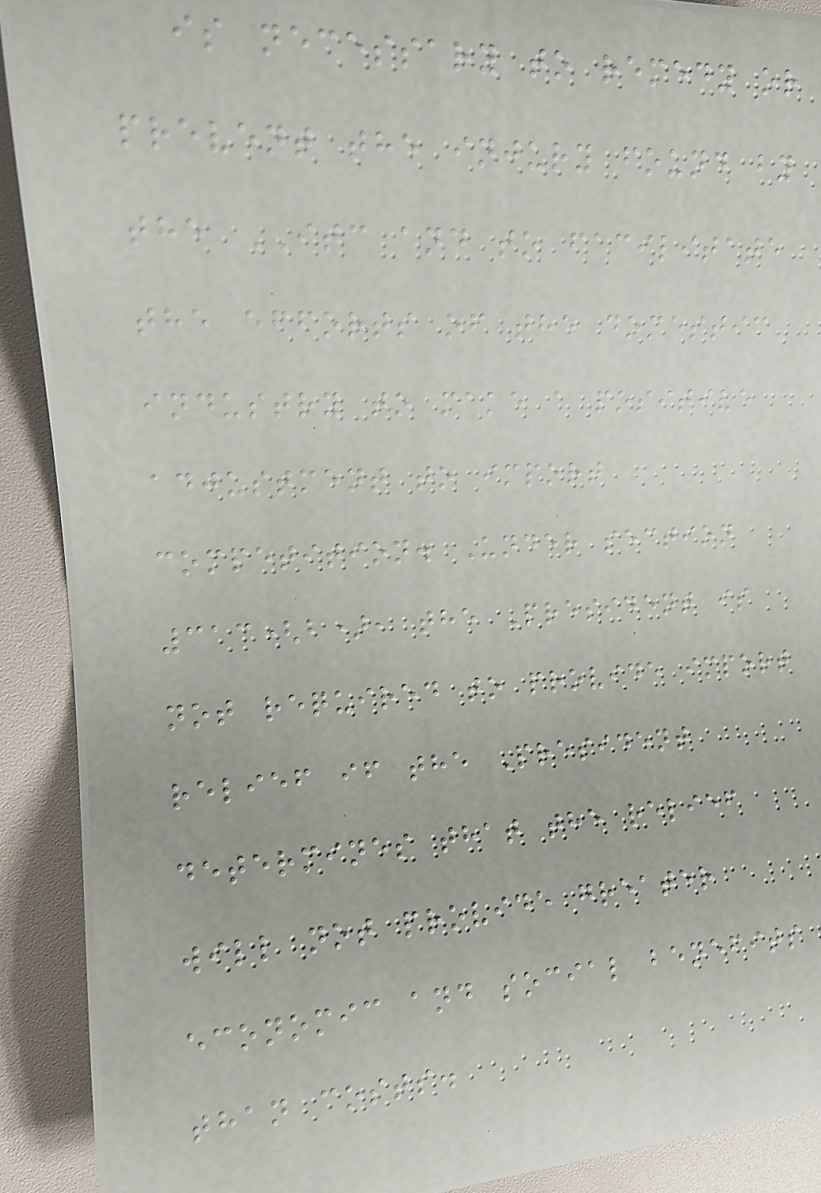is necessary to remedy or
prevent the injury found by
the ITC and to facilitate
the efforts of the domestic
industry to make a positive
adjustment to import
competition. Under section
313(b), the President is
not required to provide import
relief if the President
determines that the relief
will not provide greater
economic and social benefits
than costs.
